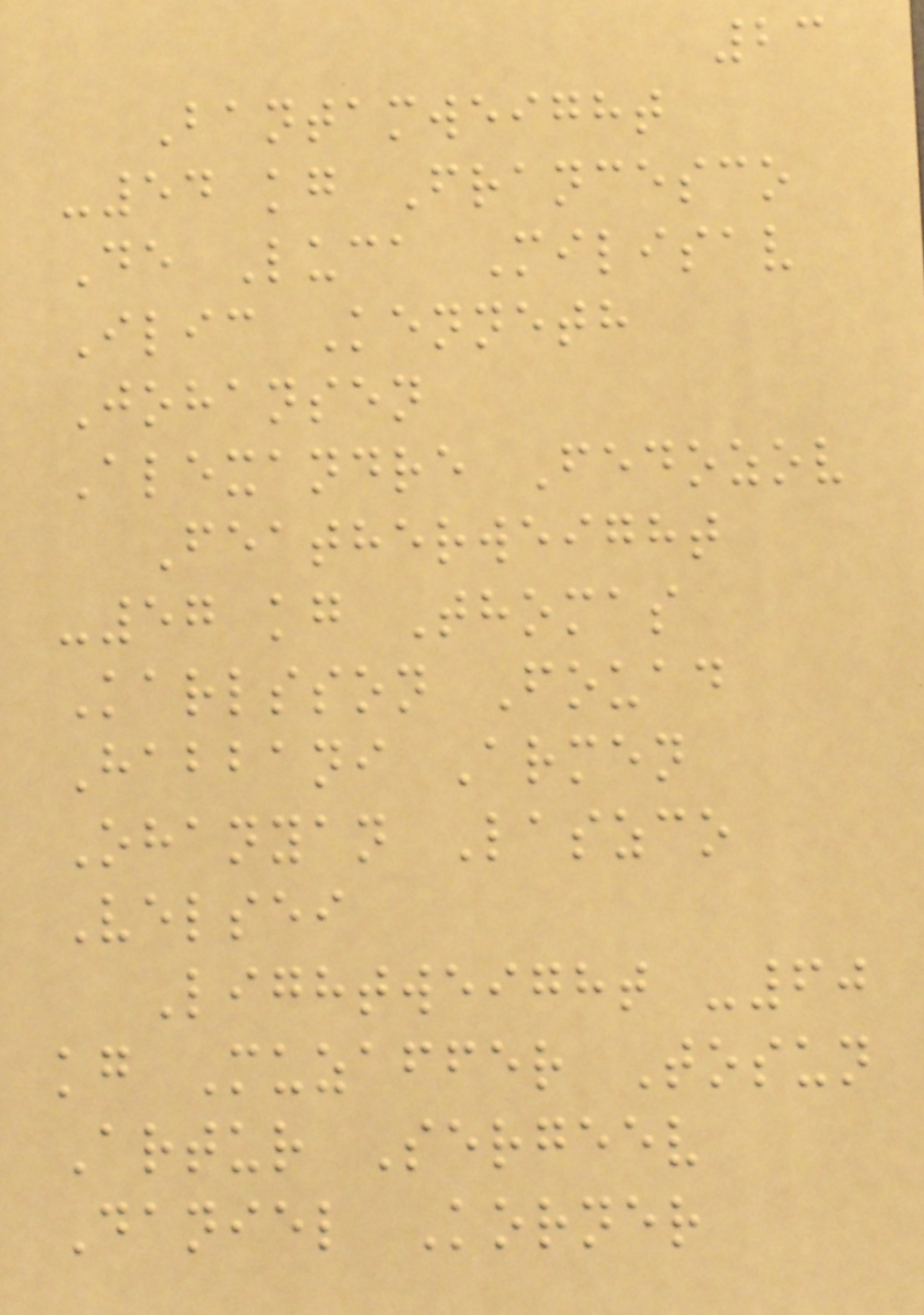23
Bantamweight
-54 kg Francesco
De Luca Milisav
Ilic Kenneth
Johansen
Alexandre Fedozov
Featherweight
-57 kg Thomas
Karlsson Fouad
Habbani Armen
Ohanyan Laszco
Velsei
Lightweight -60
kg Muzaffer Tosun
Artur Sergeev
Daniel Korner
